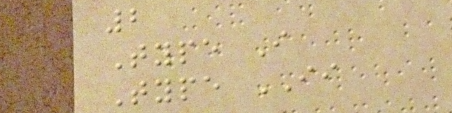2
Type I
Type II
